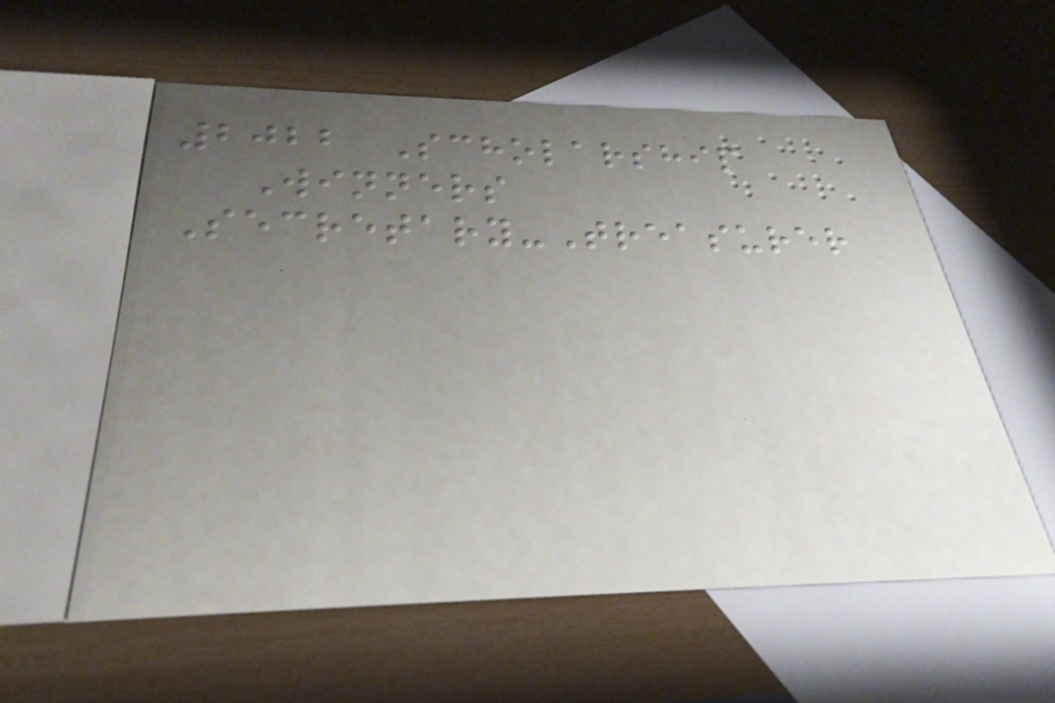2022 Scholarship
Winners
Secretary-Treasurer
